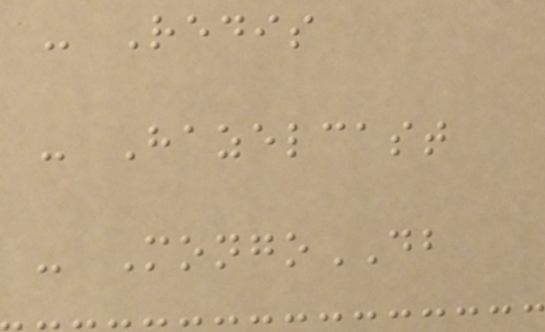- Redis
- Hazelcast
- MongoDB
